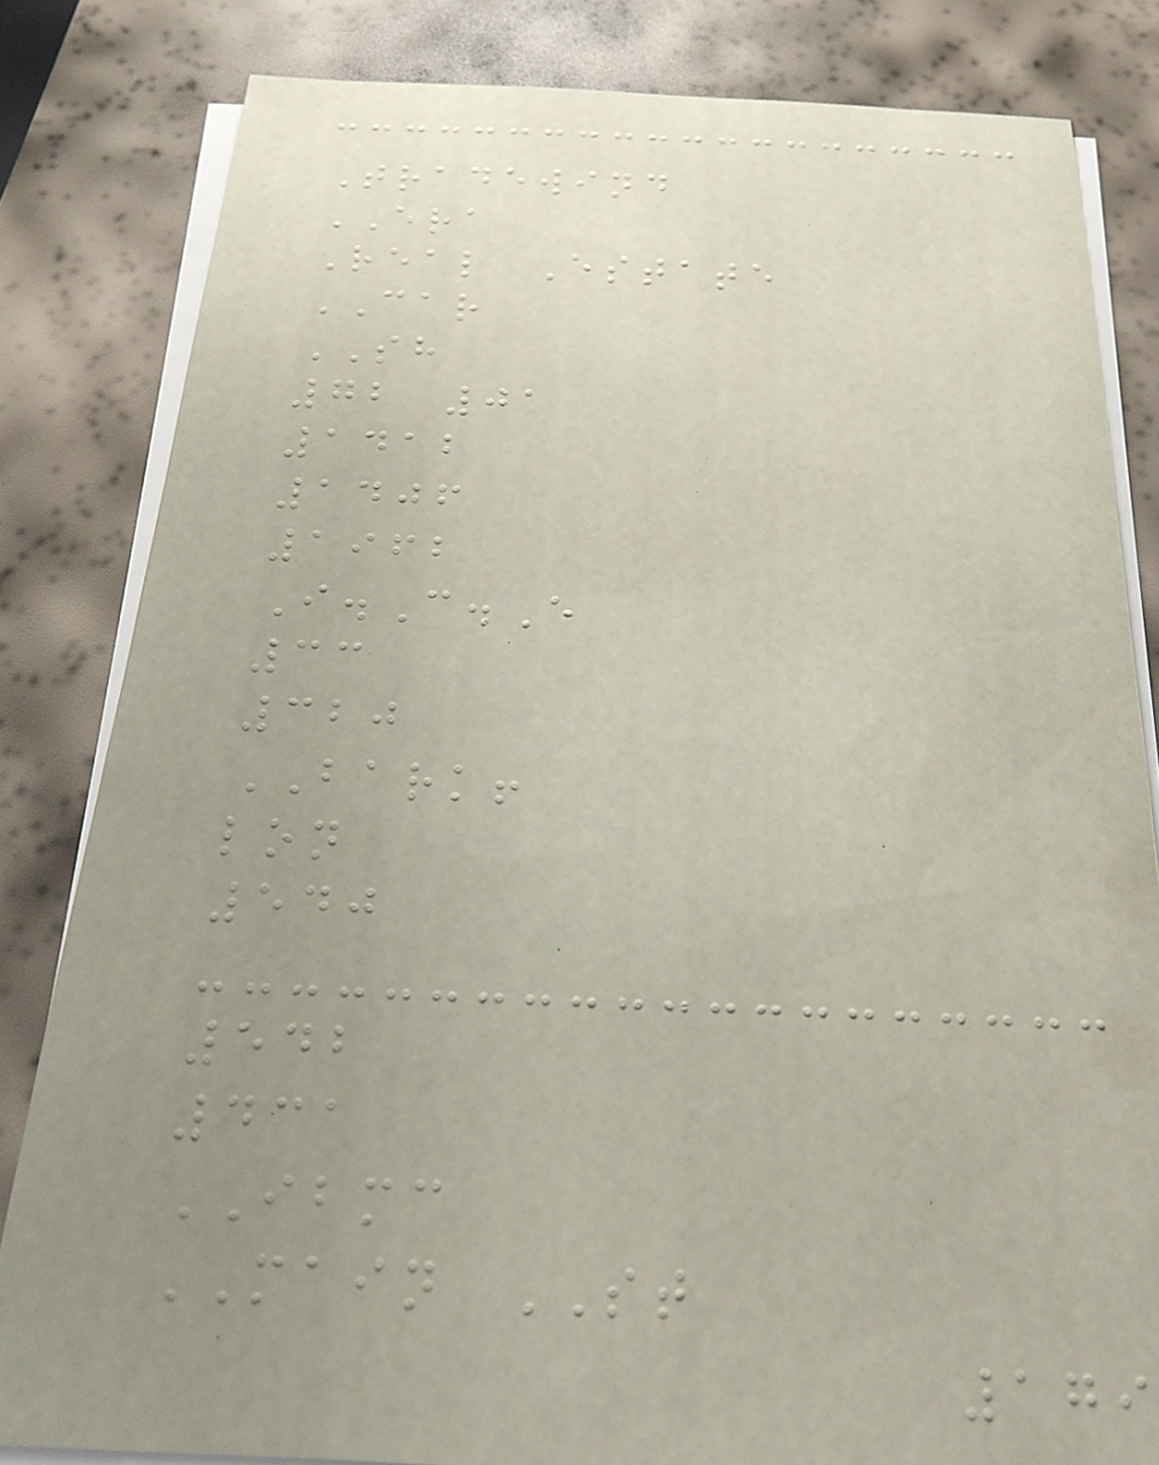Tradewind
ERA
Real Estate
CAR
SH
72 01
1412
1406
1962
I.C.E
33
320
BARK!
lon
540
542
431
IBMC
MAIN ST
179
